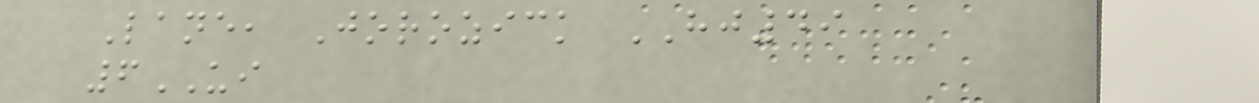Lane, Jorozick HJ49
6UI
